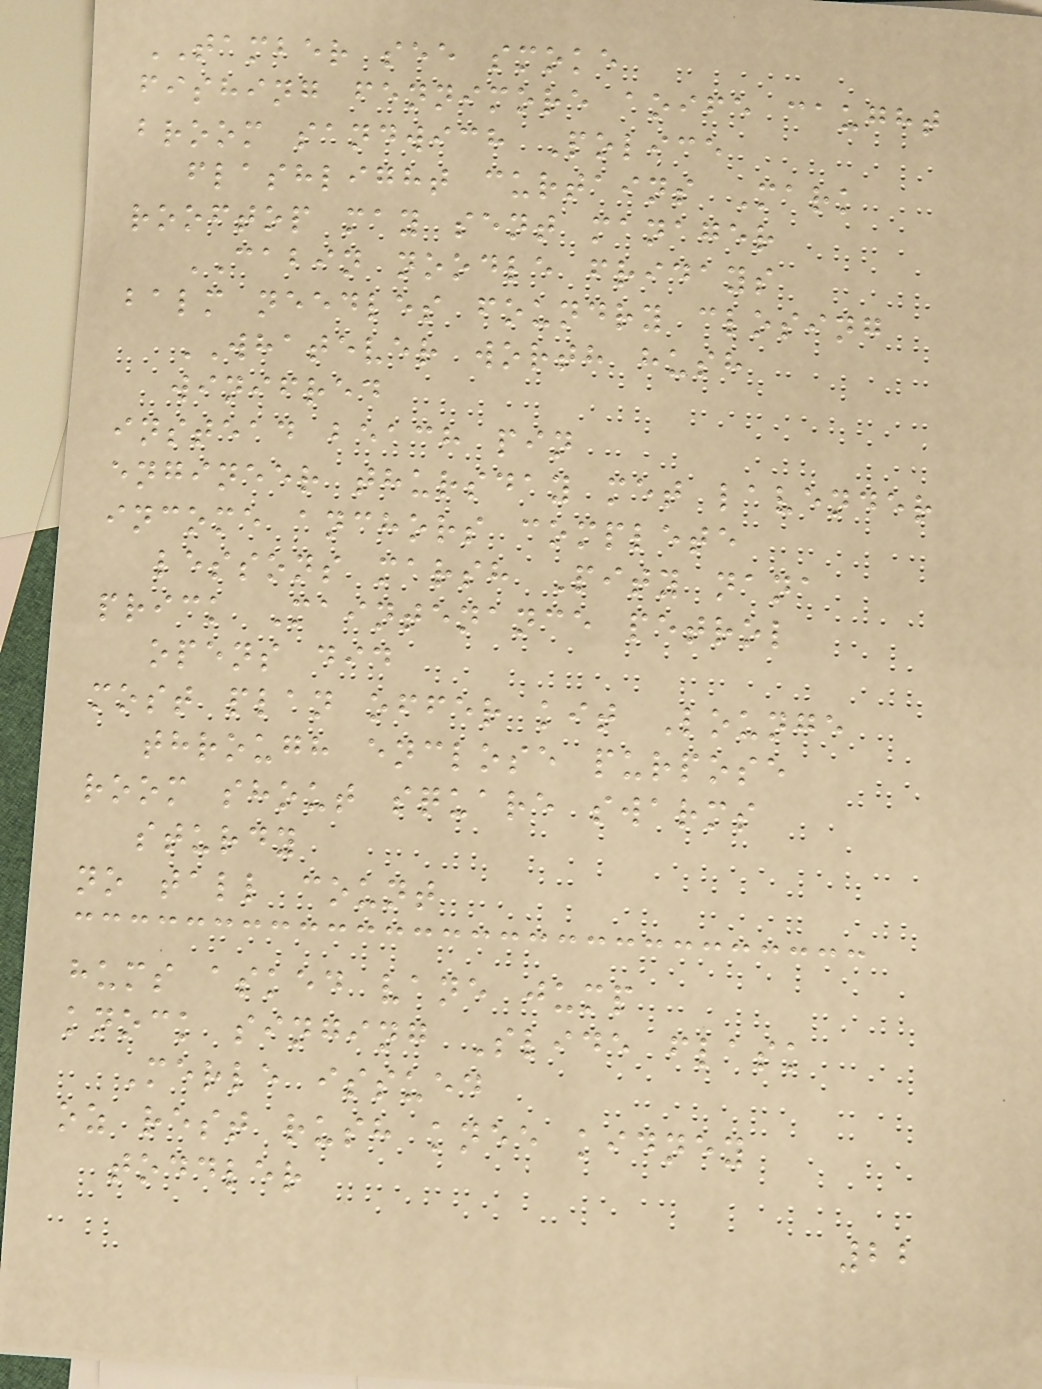TAMBER see smoke
fishing fennimore aoife caught
broom sandwich Police
flashlight curtains Mark
rooftop may sent manager
CABIN noodle fridays
balm needles foundry closing
WHATEVER worth hush
winifred
instead beach pin
engineer thursday met lavender
income anchors complete
lessons marsh Pity nana
prick Maintenance petrol
opens did
most plan offer kit Lounge
through enclose purpose
room shout square swarms
sturdy
no tall count
hums asked vane jump
knock singing Slide flask
Merle issued
oz rest rush knee kidney
toddler
22
